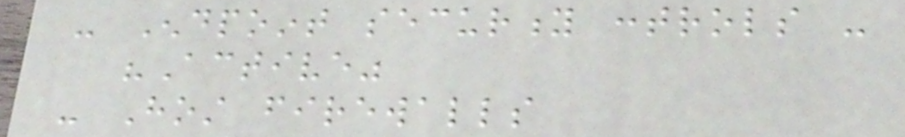- Endpoint security controls -
"Active"
- Host firewalls
